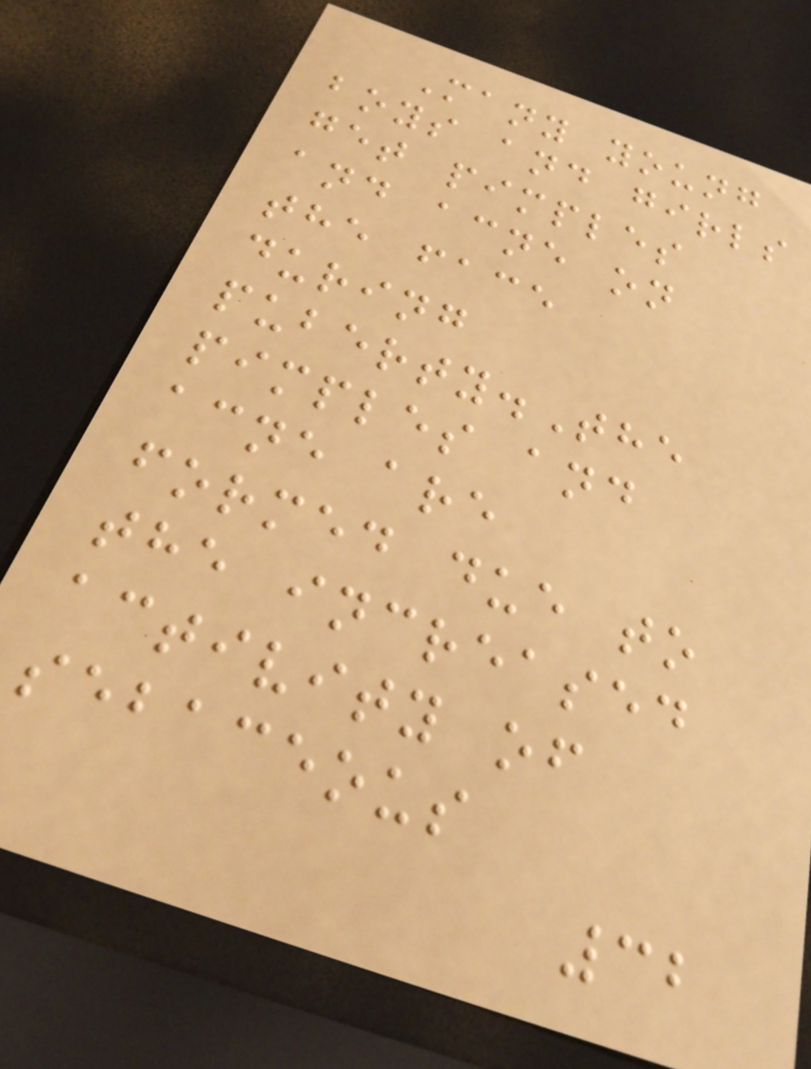Many young
boys and girls
get pimples
and acne on
the face
during
puberty.The
pimples and
acne are
formed due to
the increased
activity of
sebaceous
32
